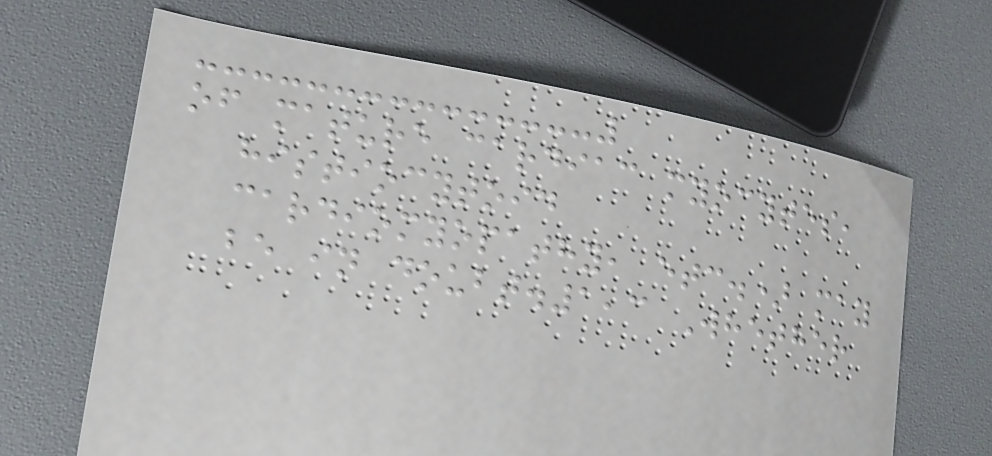of mature cardiac myocytes,
histiocytoid
cardiomyopathy, etc.) may
be in doubt.1,3 Whether
